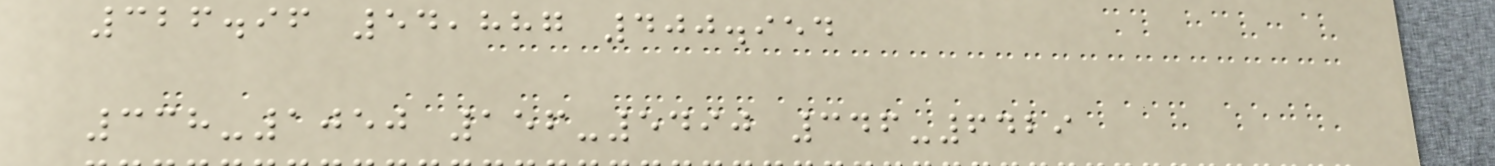326.96 54,887 400.954
338-1050 156-5490 346-6429
